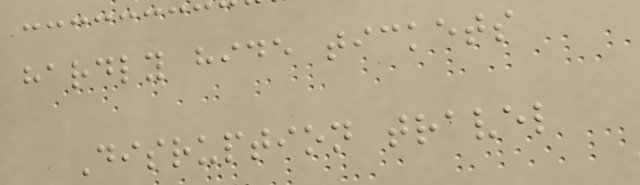hardly hide tickets
Disruption travel
